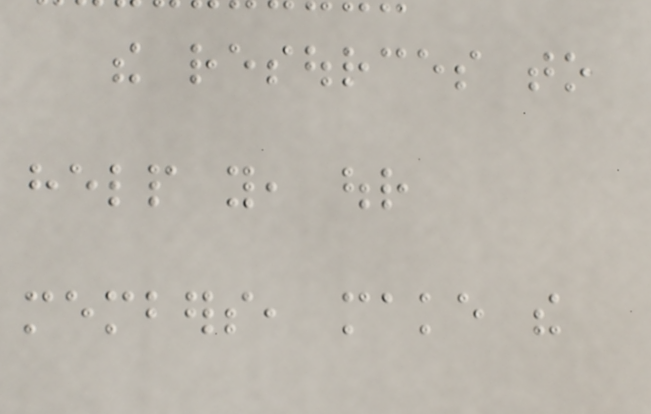the resources to
help you, our
members, make the
